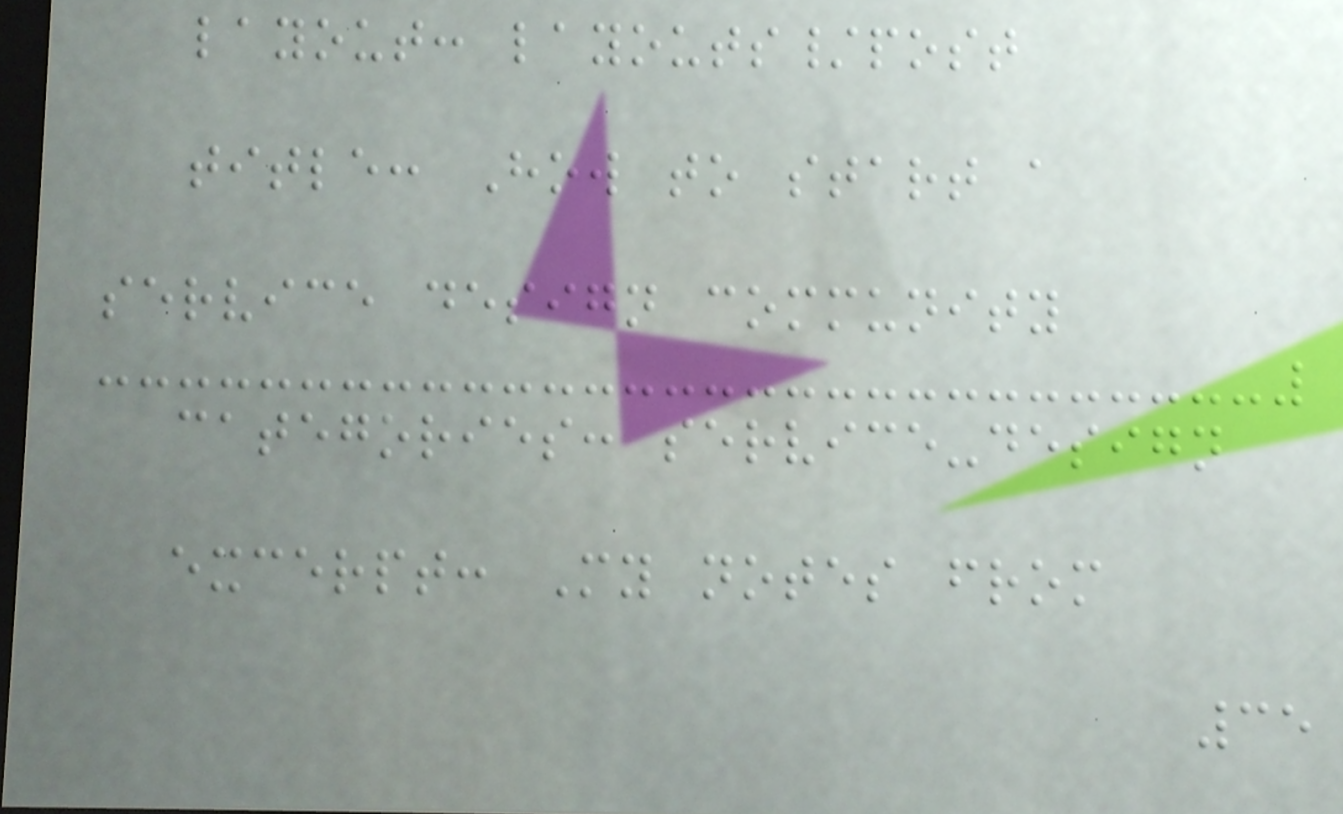layout: layouts/post
title: How to start a
service design community
categories: service-design
excerpt: My notes from
35
